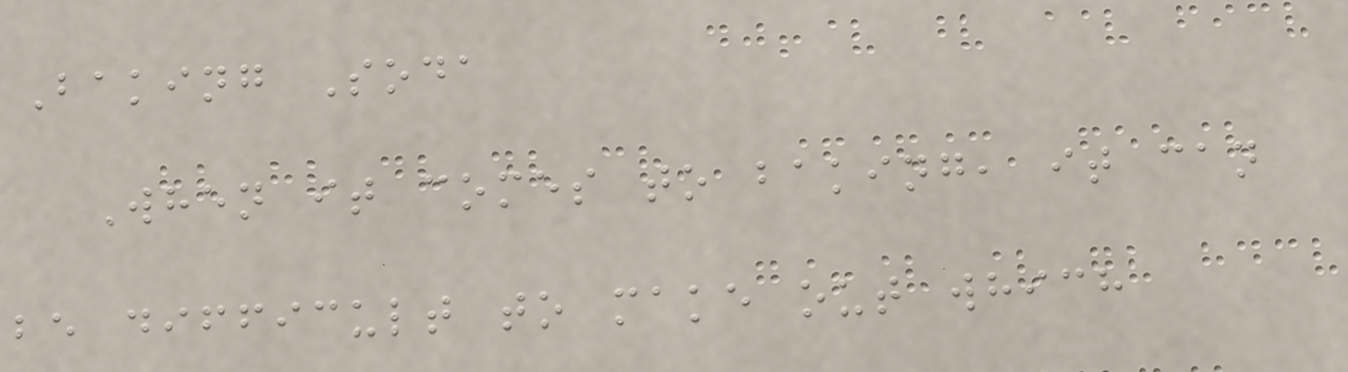Baking Soda
When it comes to baking, it can
be difficult to make out which
